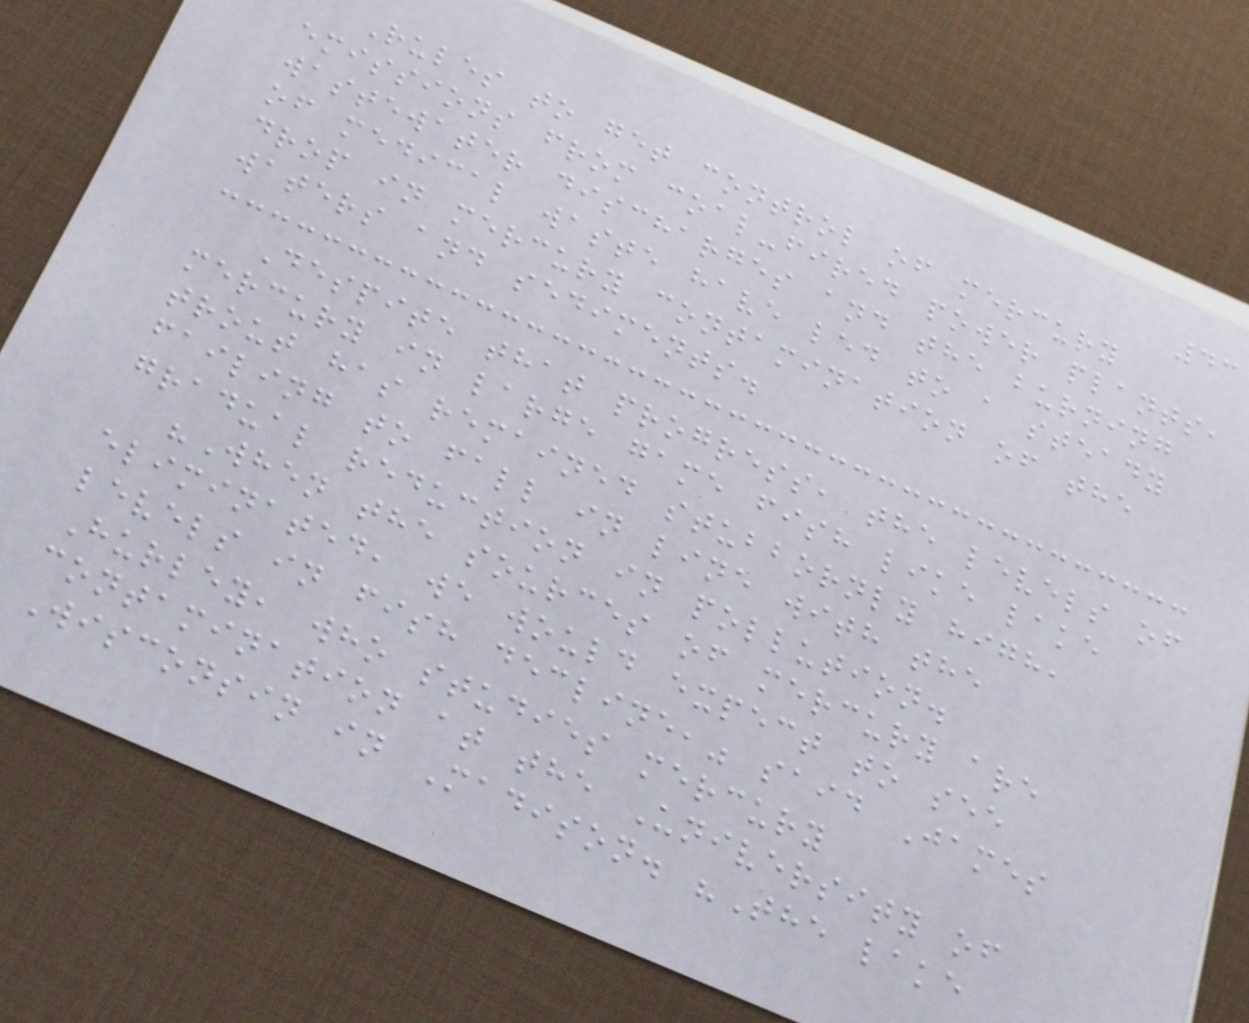43
Rules to get control of mercury
emissions from coal-fired power plants,
wastewater discharges and the burning
of medical waste have led to a steady
drop in mercury contamination of the
waters and sediments.
Despite that progress, the levels of
mercury in large game fish like lake
trout has remained stubbornly high,
failing to fall in line with the
gradual reduction in pollution.
"When the sources of mercury are
eliminated, we would expect to see
levels in fish decline," said James
Hurley, who studies mercury
contamination at the University of
Wisconsin in Madison. "The lake
